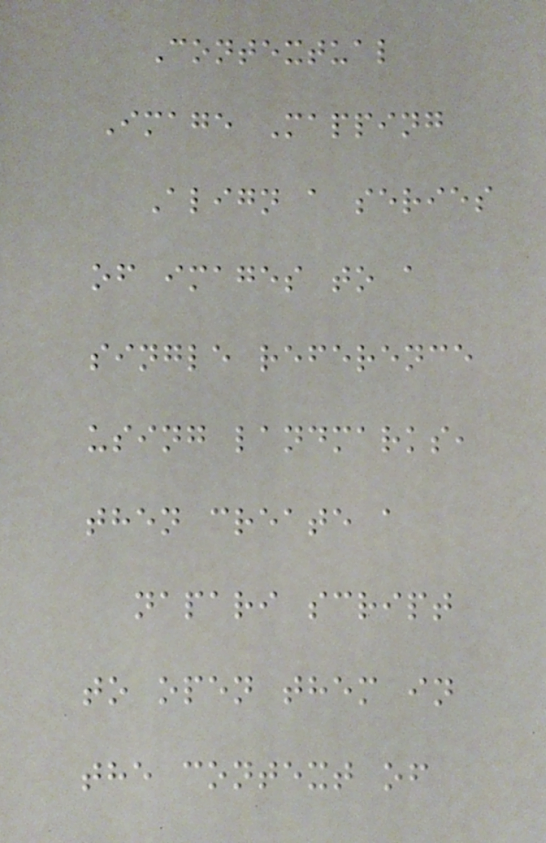Contextual
Image Mapping
Align a series
of images to a
single reference
using landmarks,
then create a
napari script
to open them in
the context of
